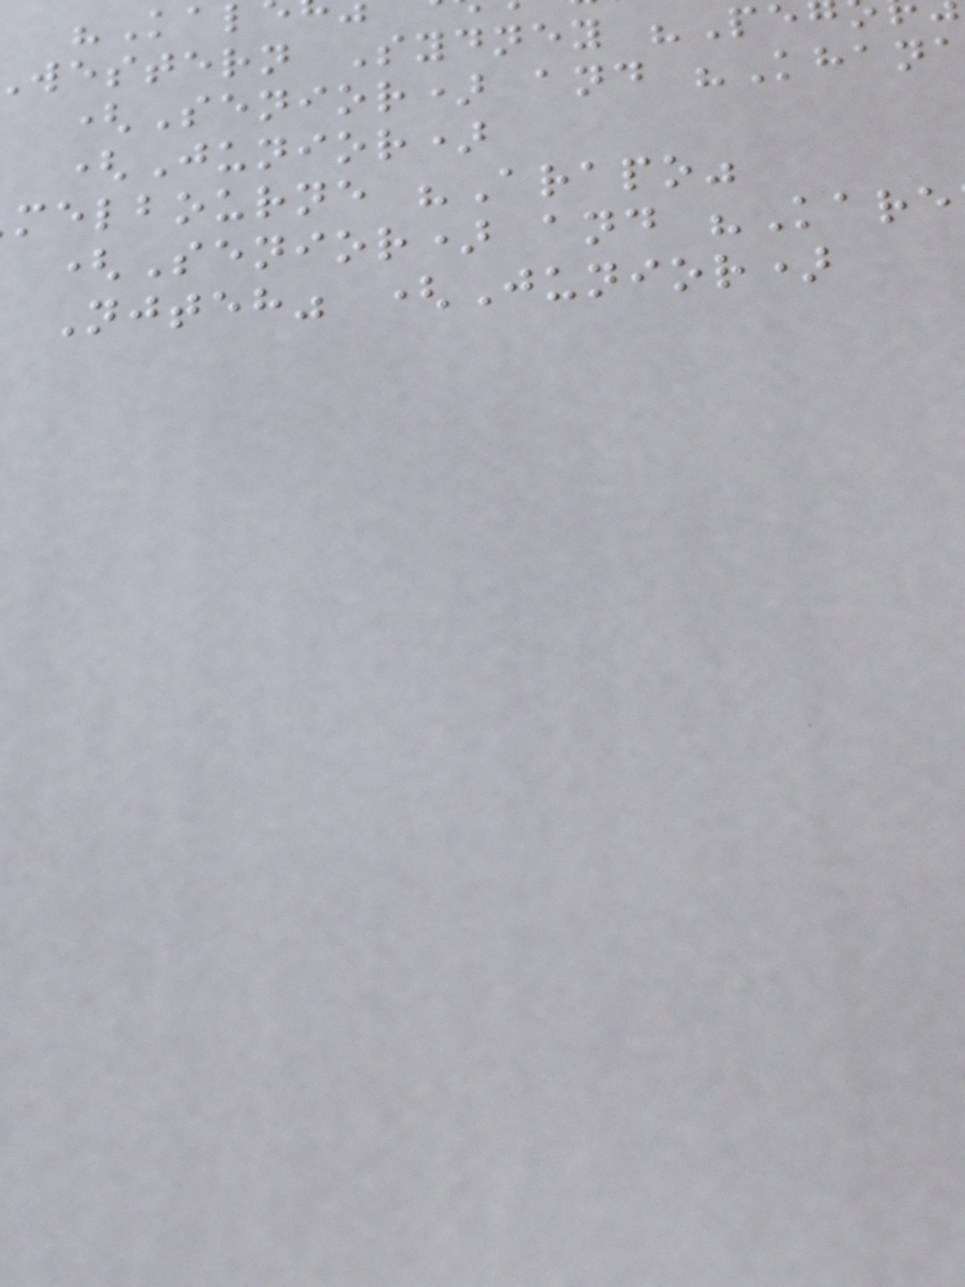western Sydney "Pe
(Senior) and "Khan
(Junior)
melbourne "Arapo"
(Senior) and "Kare
Njteh" (Junior)
